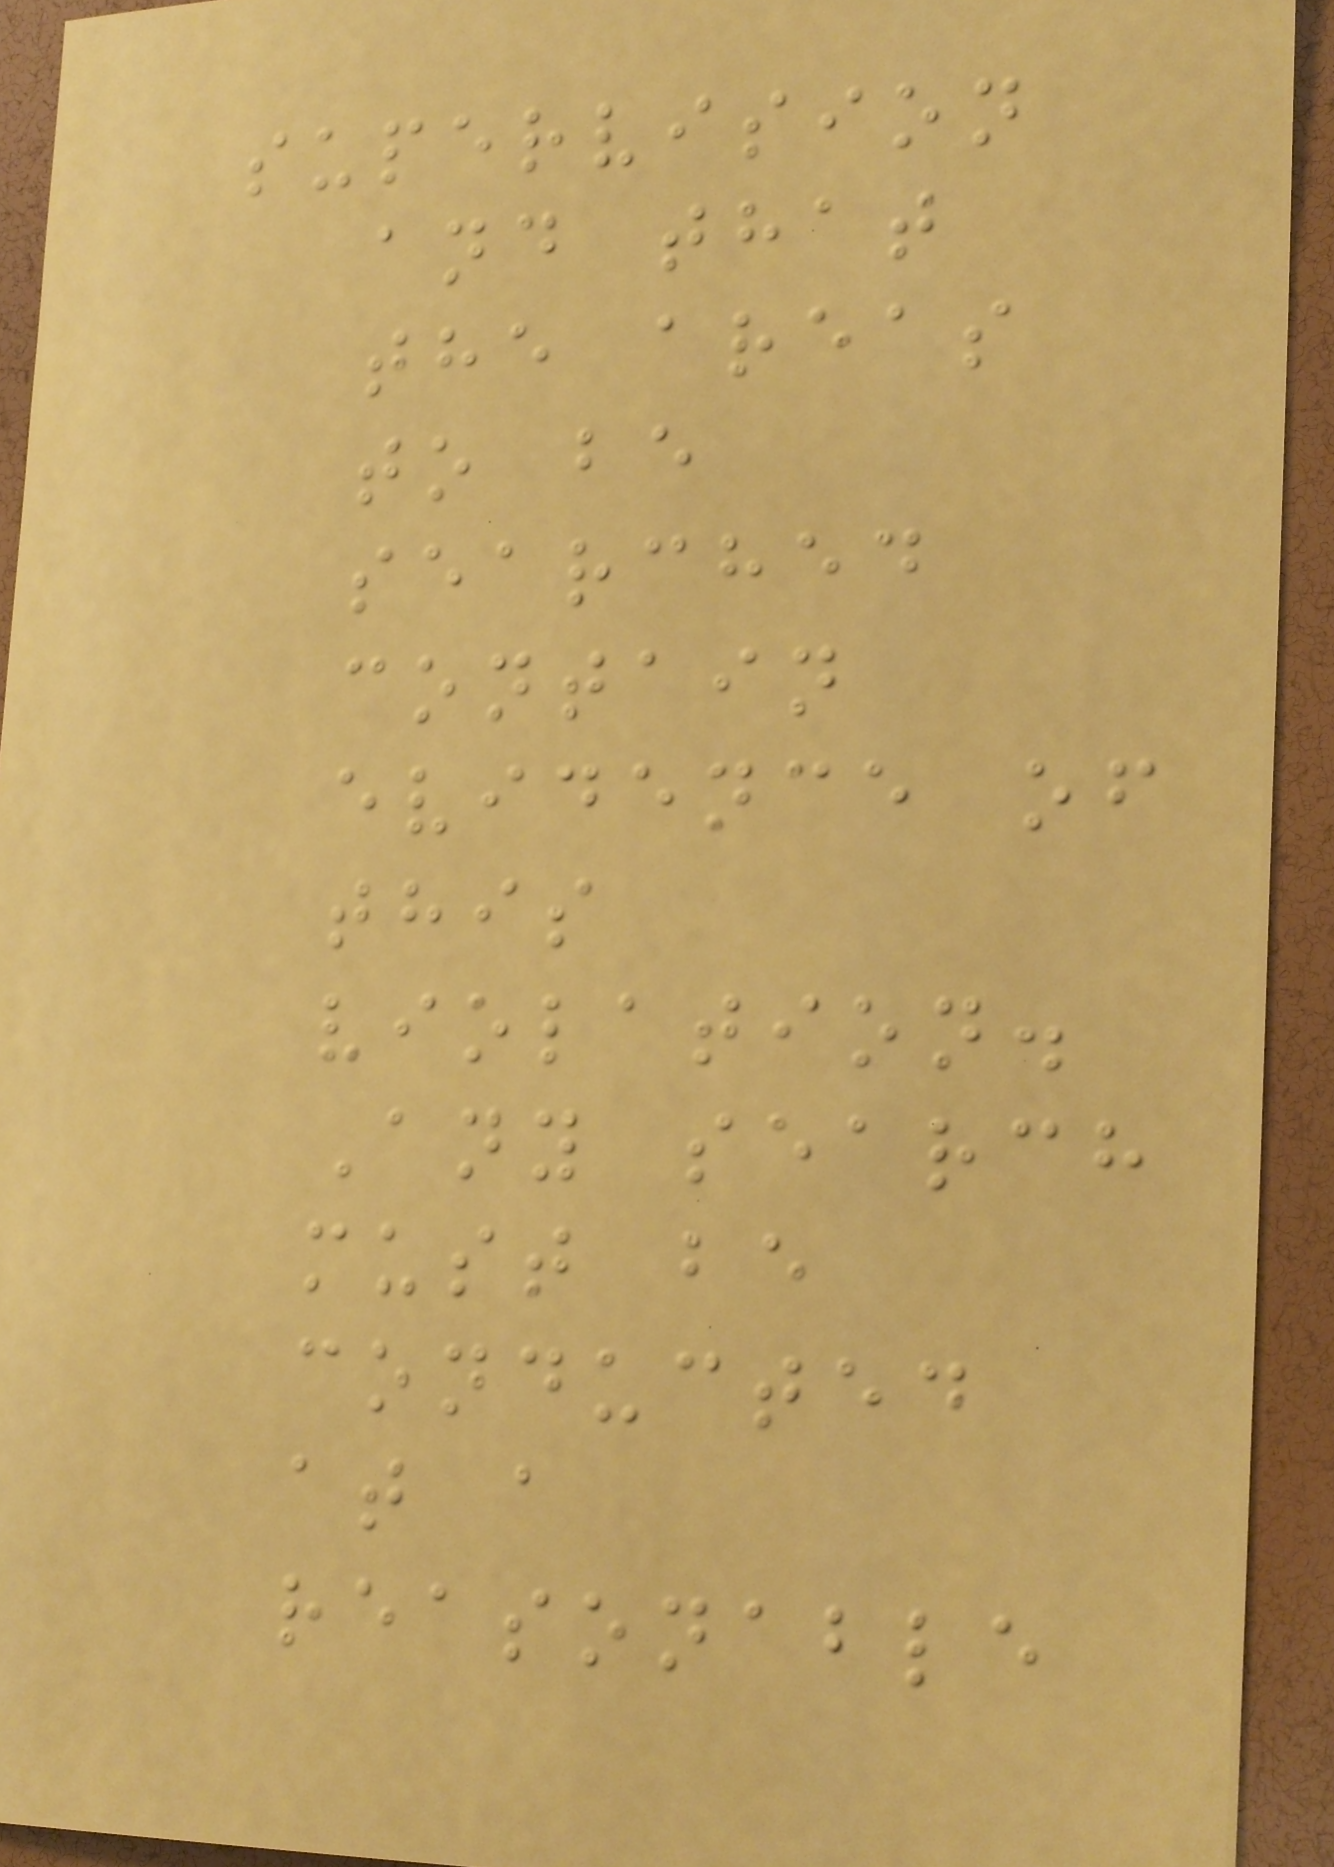supervision
and that
the areas
to be
searched
contain
evidence of
this
violation.
Any search
must be
conducted
at a
reasonable
